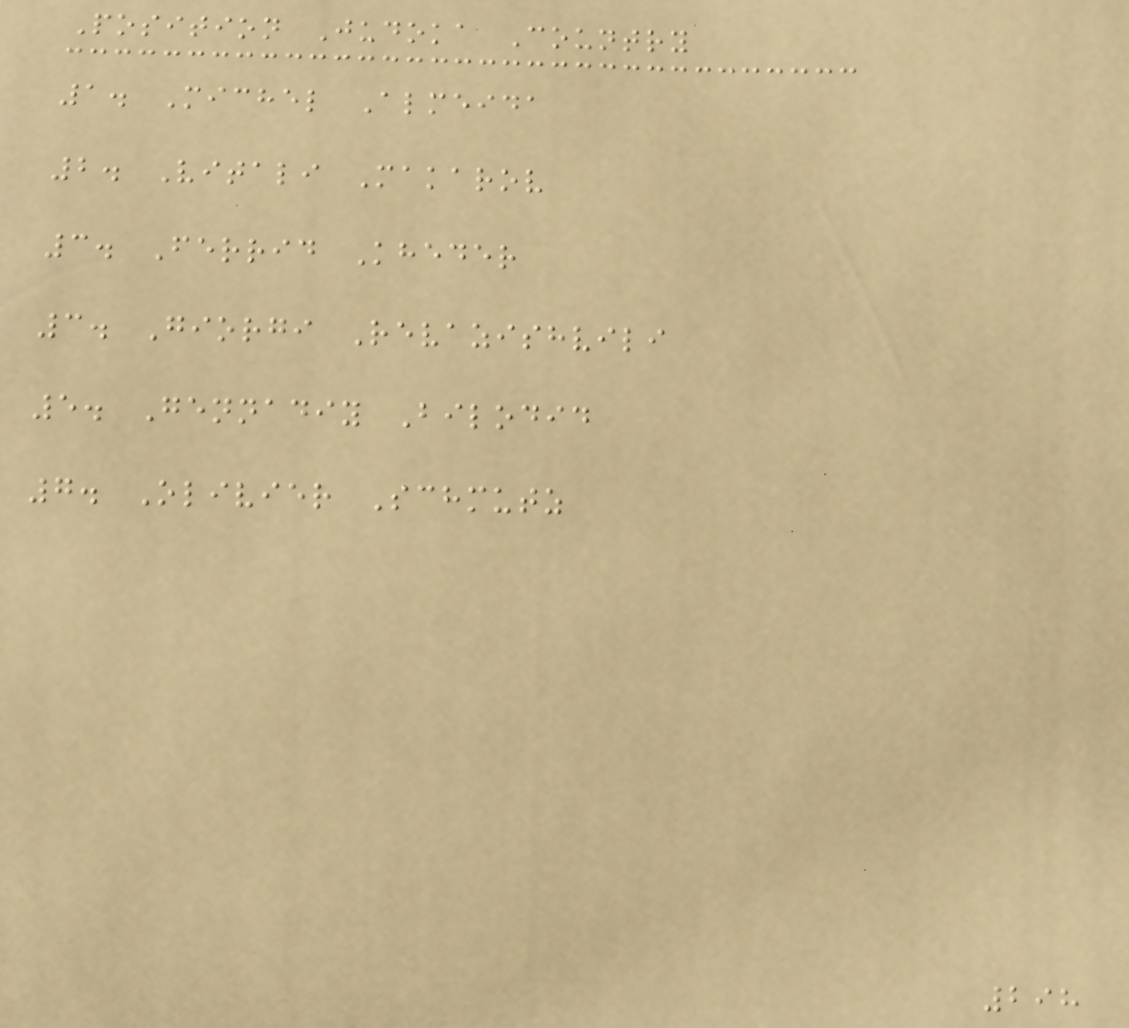Position Judoka Country
1. Michel Almeida
2. Vitali Makarov
3. Ferrid Kheder
3. Giorgi Revazishvili
5. Gennadiy Bilodid
7. Olivier Schmutz
298
